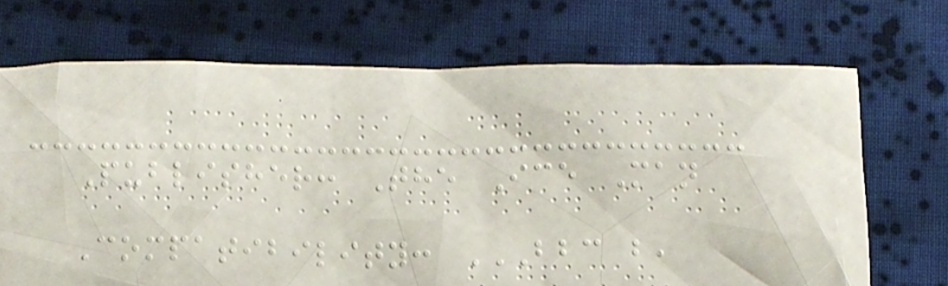Publisher: The Ice Man
Compatibility: BBC B,
